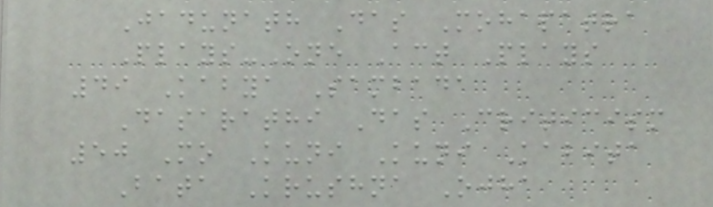Jadunath Das Mohapatra
Plays-One Act Plays
49 Kabya Sambada
Dasarathi Das Criticism
50 Mo Kuni Kuni Kabita
Bata Krushna Ojha
